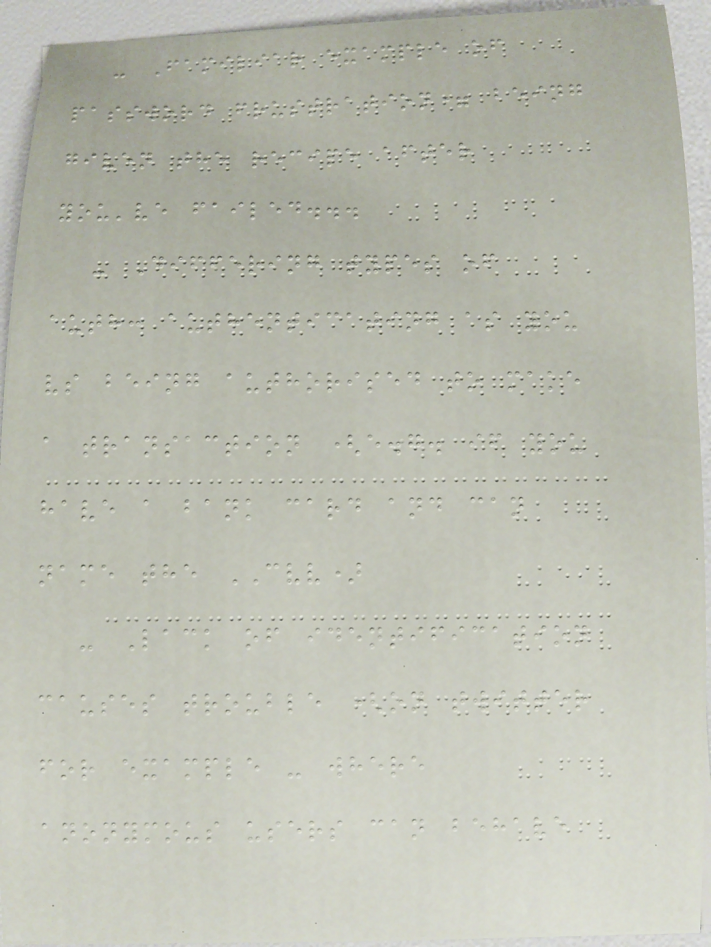- Familiar example of
password frustration= being
given the recipe after
you've failed...
- Differing types of
auth: authenticating as you
vs being authorised to make
a transaction (e.g. if you
have a bank card and can
name the CVV)
- Lack of identification
causes trouble (on twitter
for example - where
anonymous users can behave
